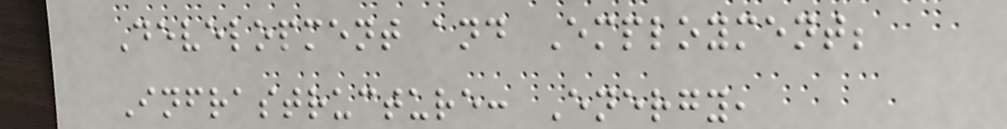Development and Employment;
Infrastructure: Energy,
